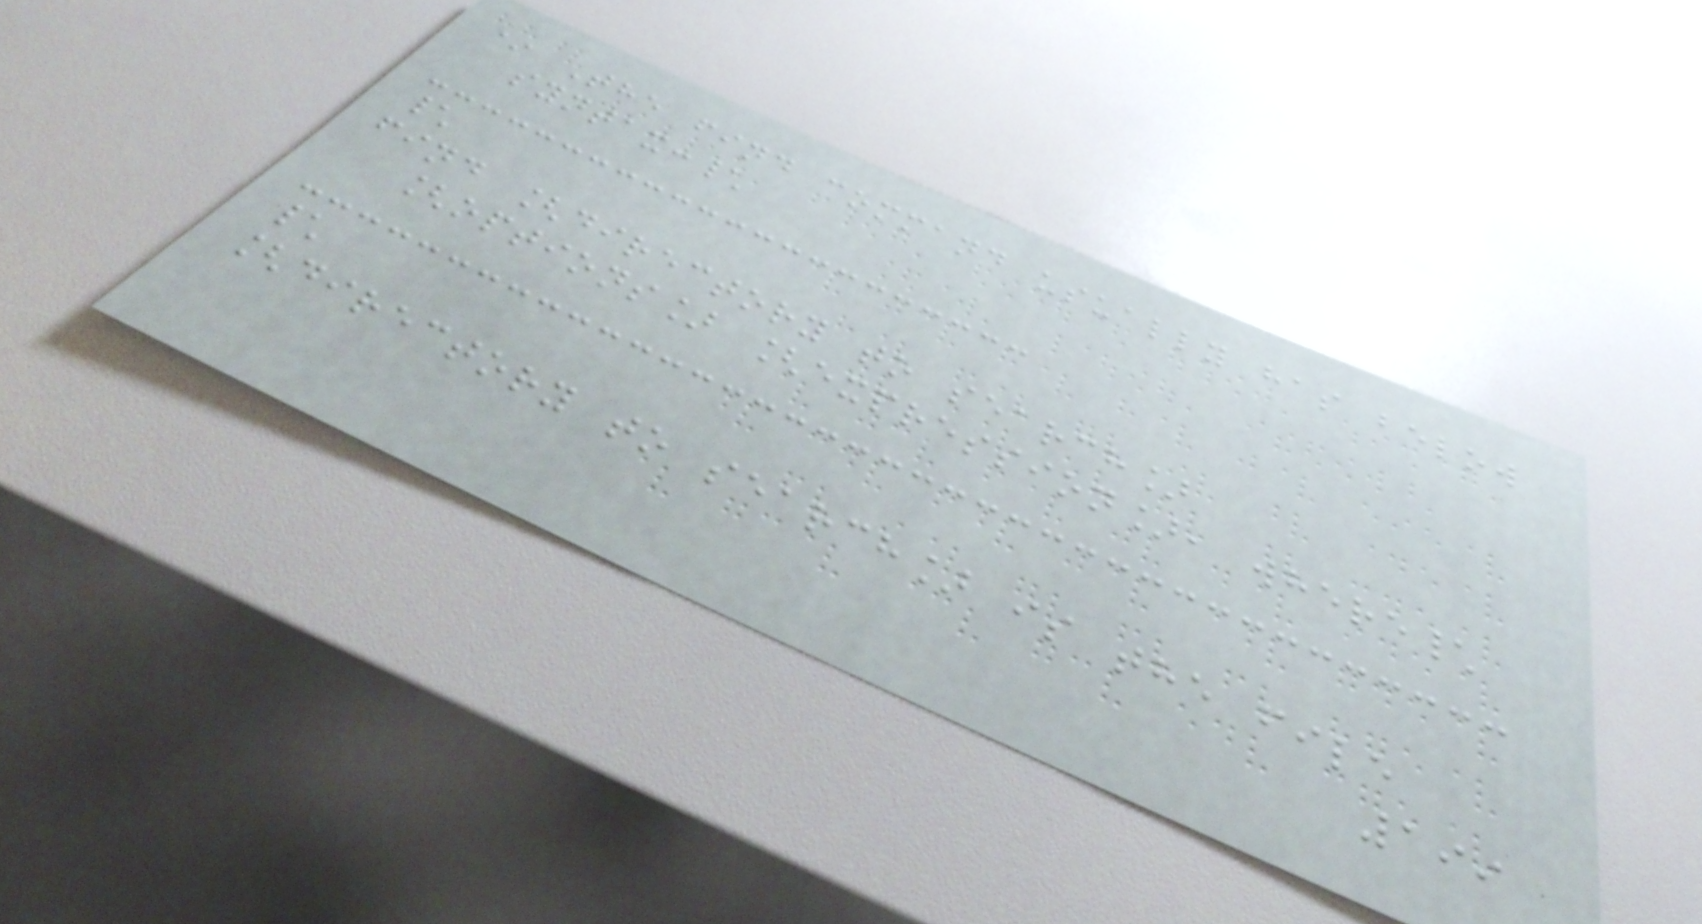* The find command usually has below
syntax:\
\
find [directory to search]
[options] [expression], where\
\
[directory to search] is the file
199
